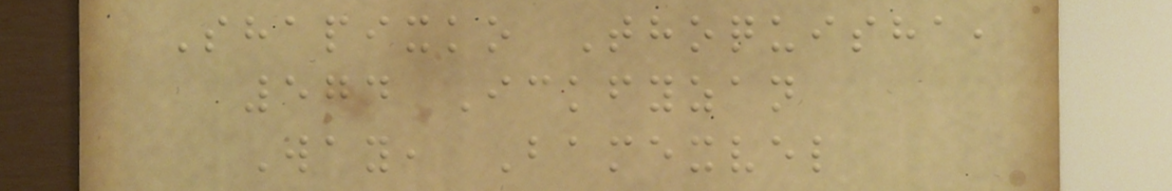Shapixko Thoquisha,
574 Ickfyzan
Way, Bamexvel
